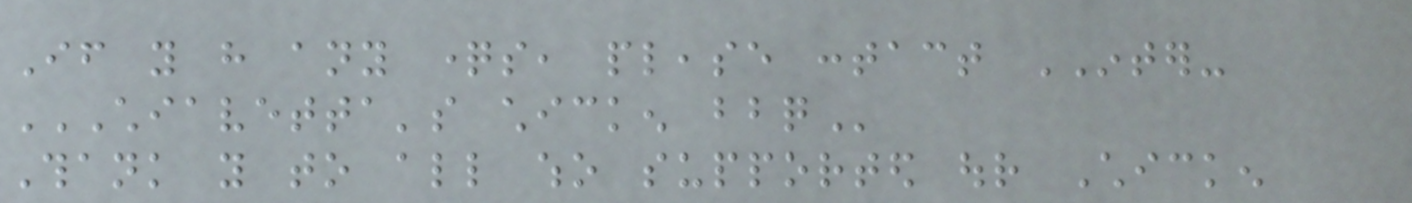If you have any questions, please contact INTER-
CHIAVETTA'S CHICKEN BBQ
Thank you to all who supported our Chicken
